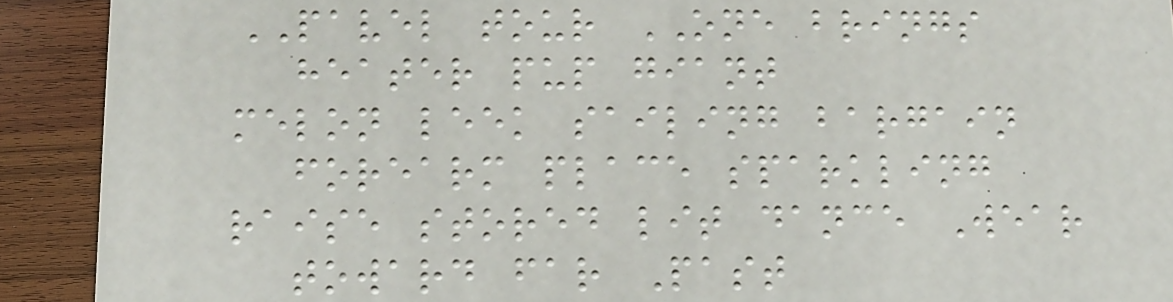PAVEL tour ONE brings
heater pup giant
melon leek sailing bargain
forearm place sparkling
raise stored lit dance Wear
toward far Past
